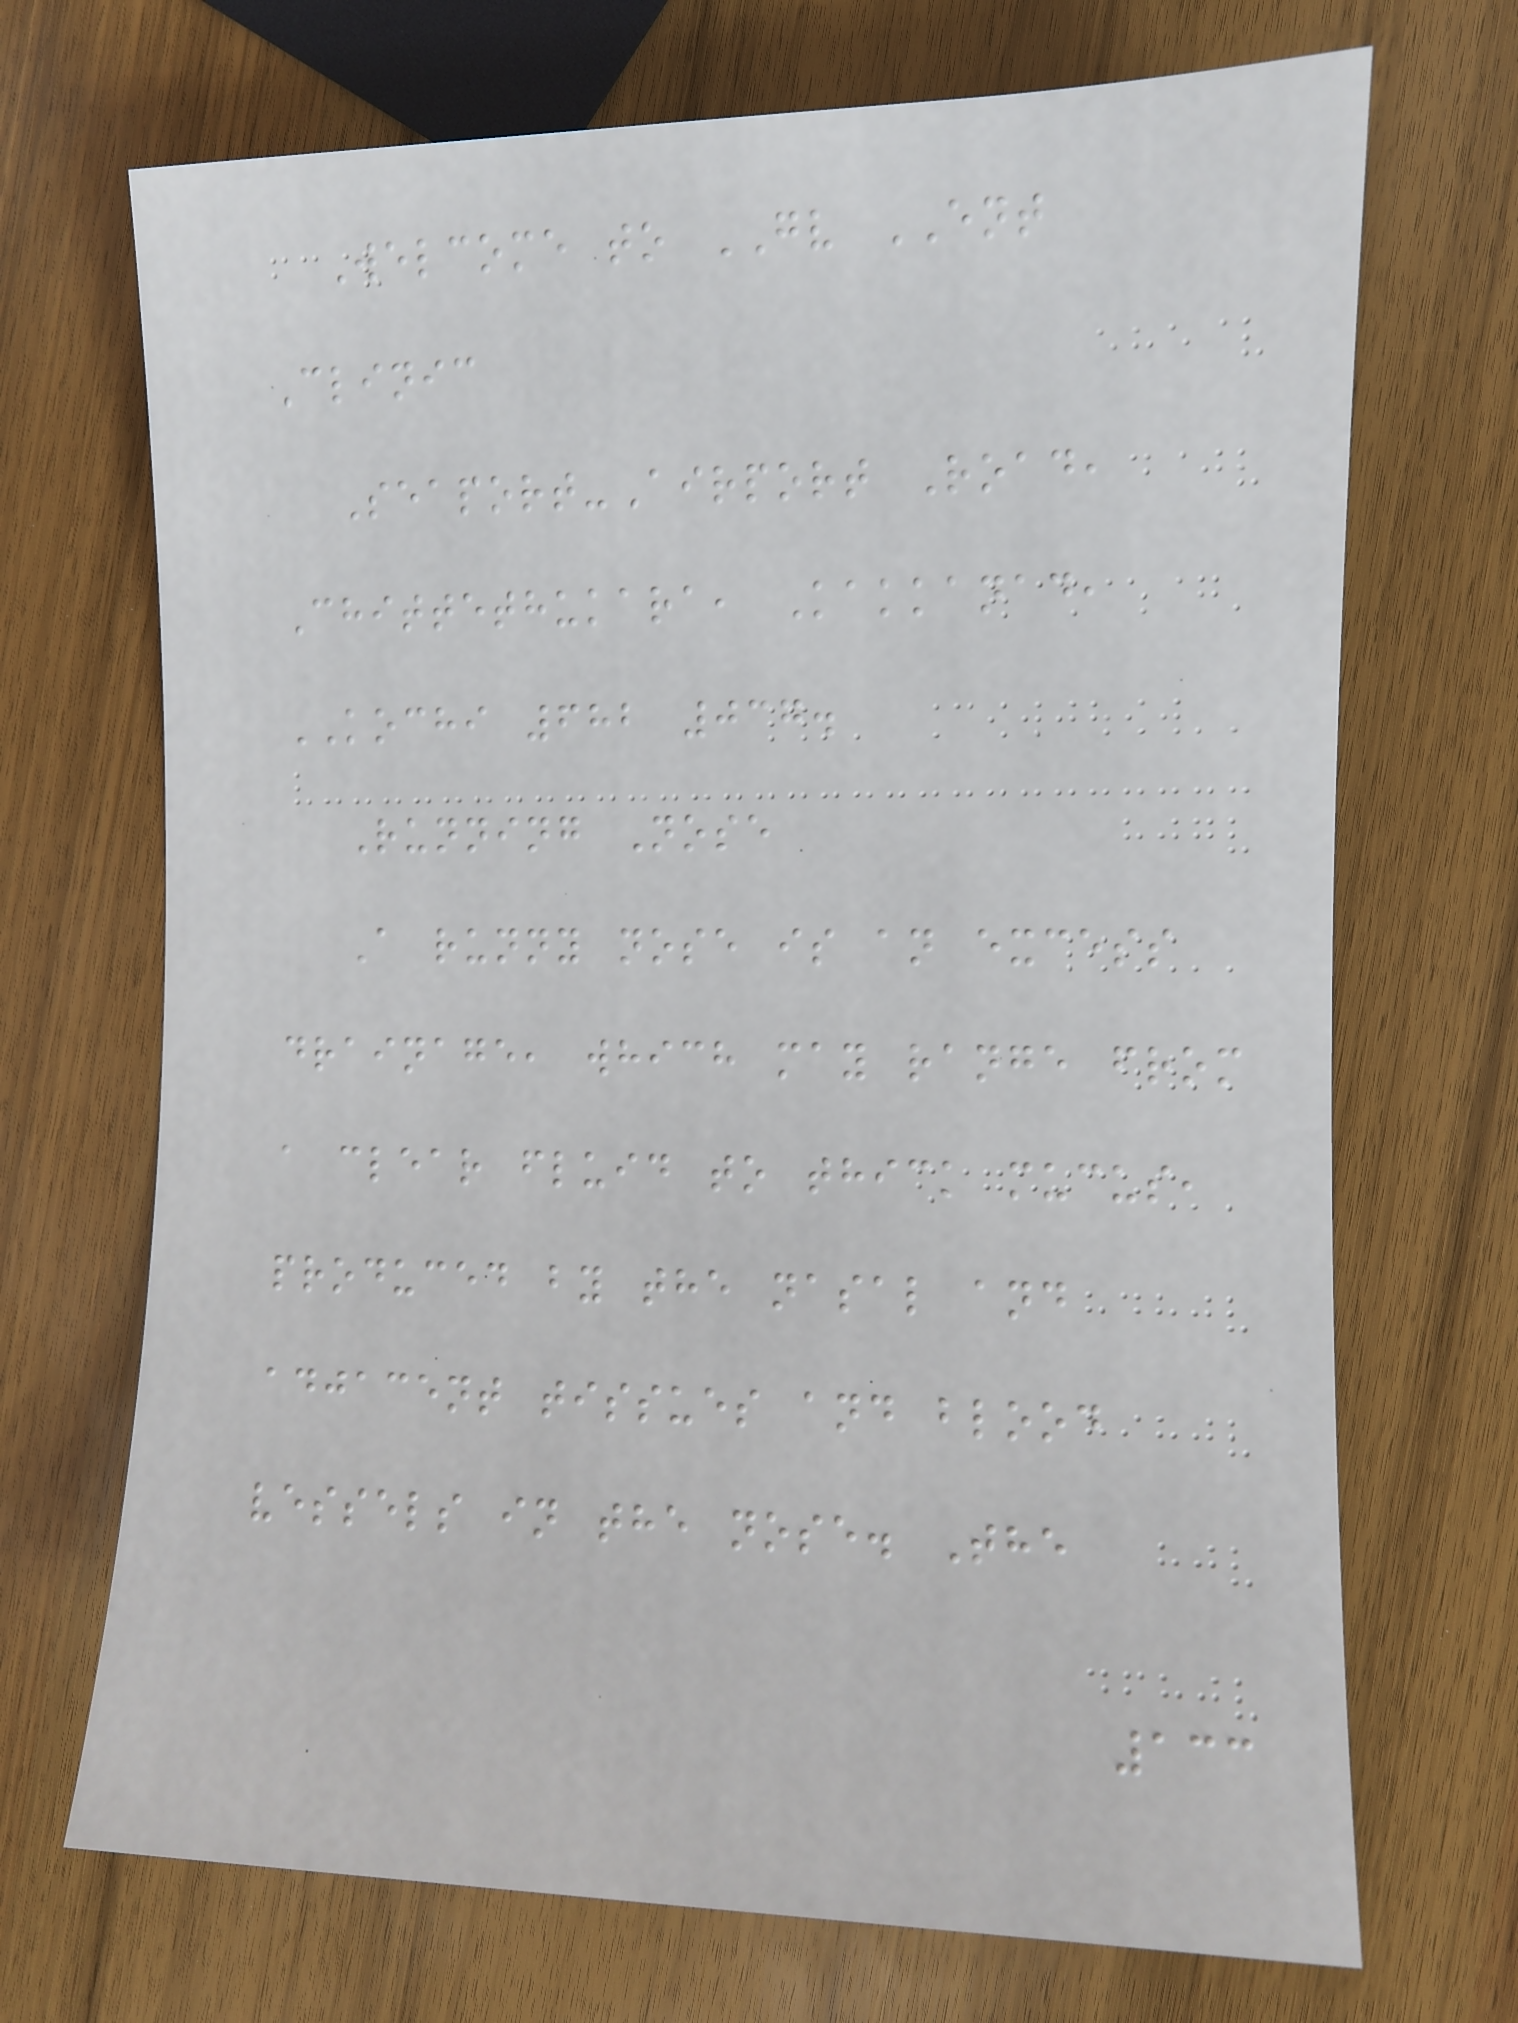Welcome to GV ENT
Clinic
Seaport-Airport Road,
Chittethukara, Kakkanad,
KOCHI 682 037.
Running Nose
A runny nose is an excess
drainage, which may range from
a clear fluid to thick mucus,
produced by the nasal and
adjacent tissues and blood
vessels in the nose. The
133
